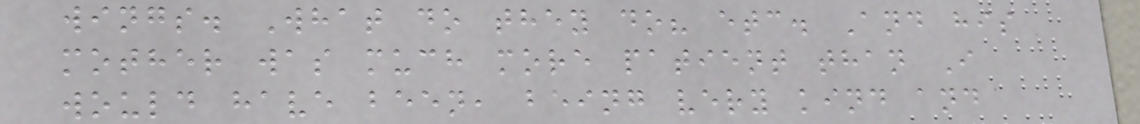wings. What do they do? etc. And his
mother was much more patient than I
would have been, being very kind and
